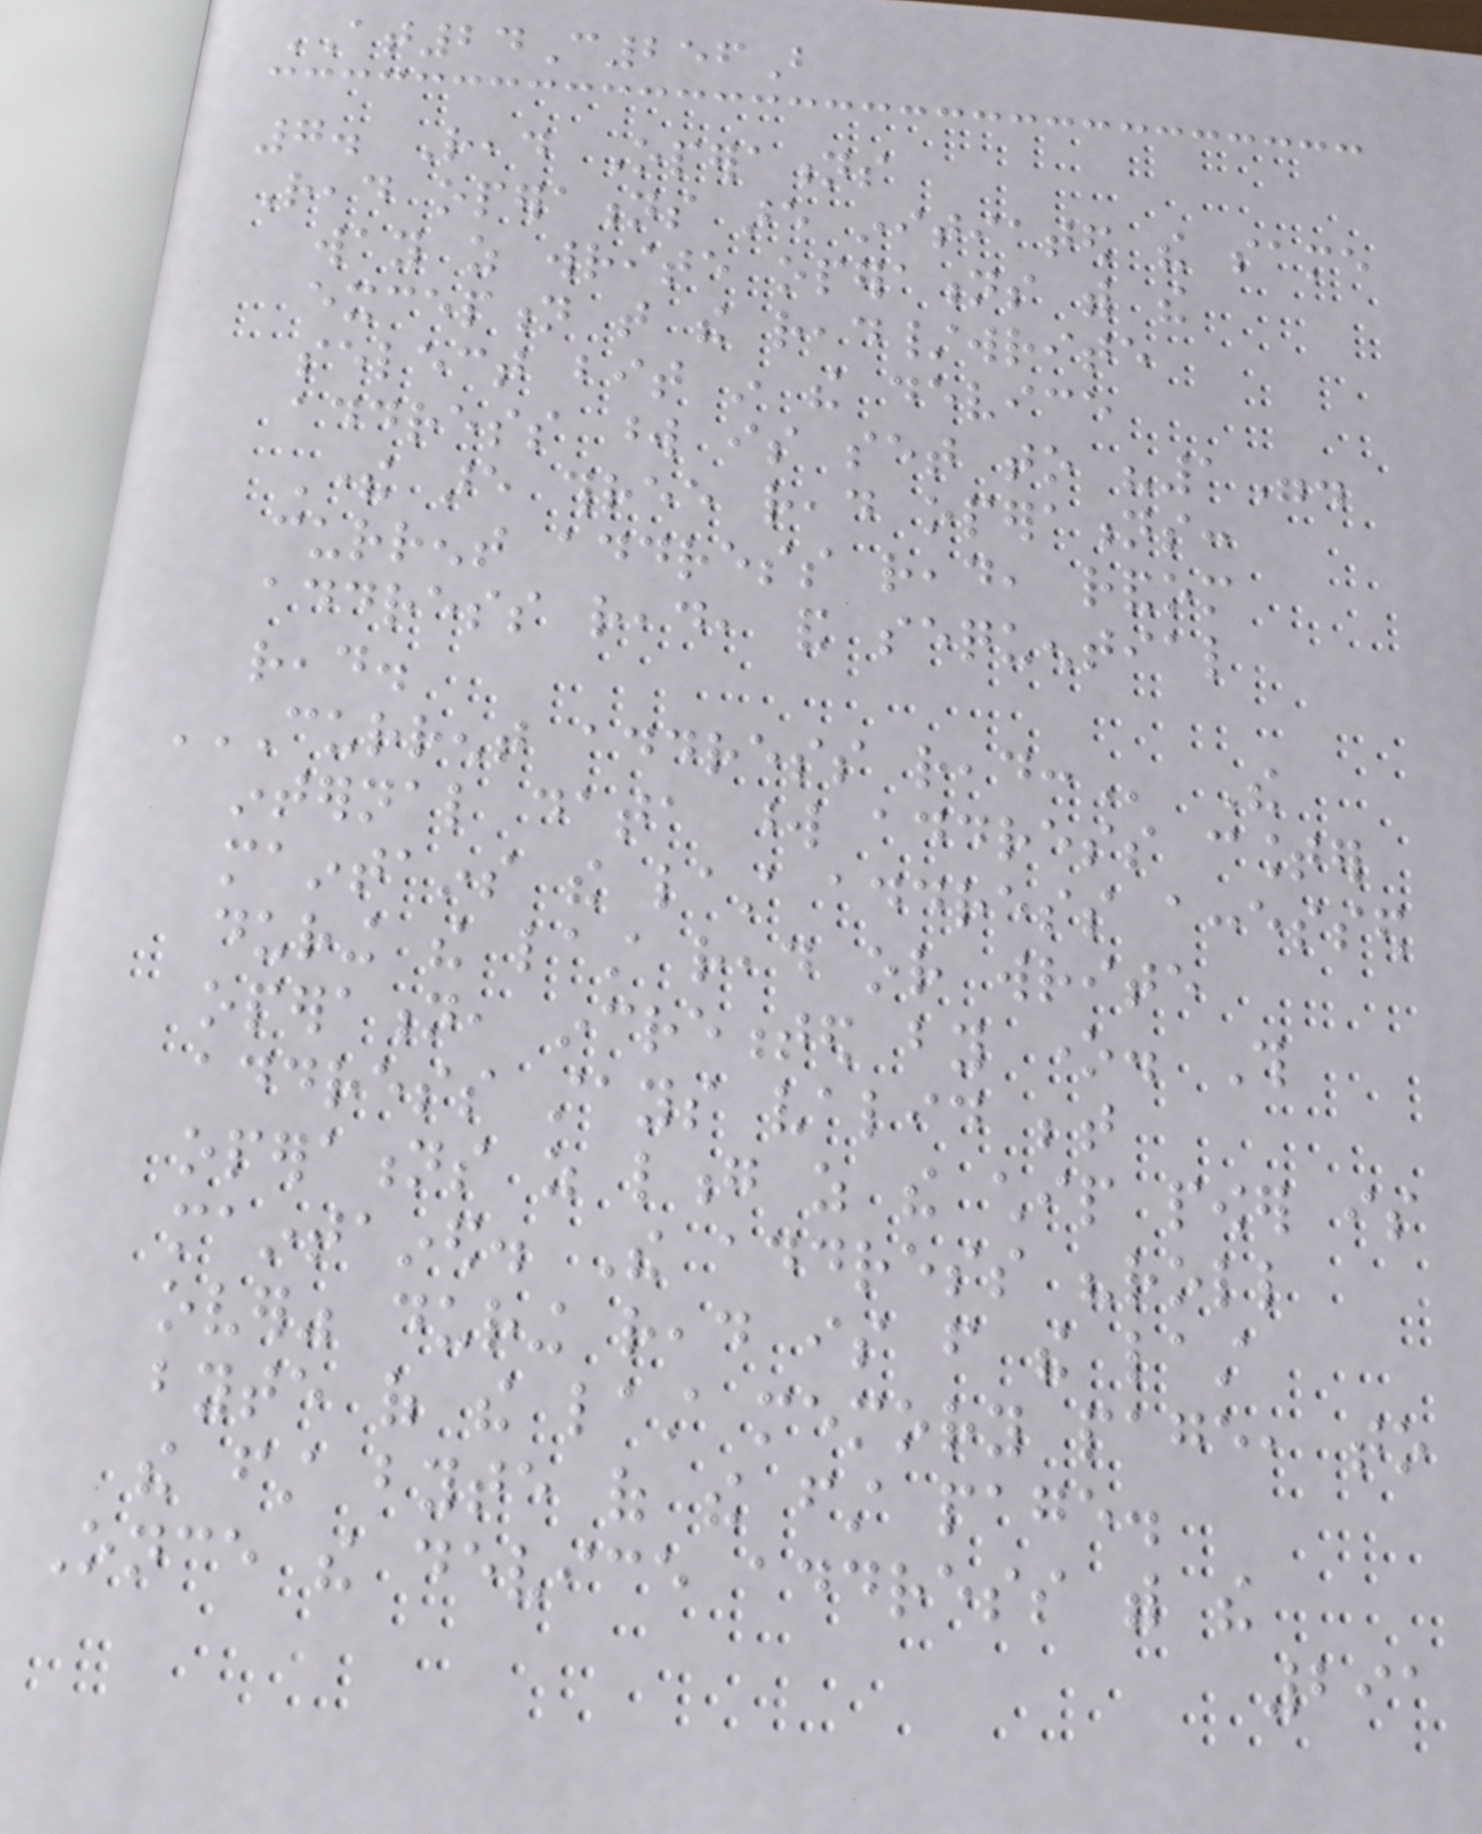AT24C256B
7. Read Operations
Read operations are initiated the same
way as write operations with the
exception that the read/write
select bit in the device
address word is set to "1".
There are three read operations:
current address read, random
address read, and sequential
read.
CURRENT ADDRESS READ: The
internal data word address counter
maintains the last address accessed
during the last read or write
operation, incremented by one. This
address stays valid between
operations as long as the chip power is
maintained. The address "roll
over" during read is from the last
byte of the last memory page, to
the first byte of the first page.
Once the device address with the
291
